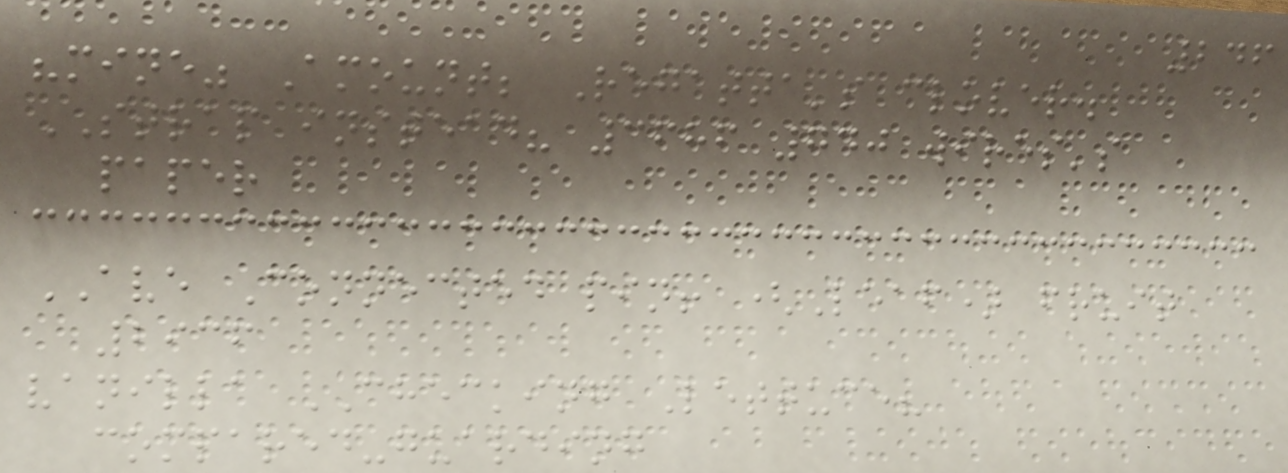246
"mine" Amount; Regatta's clover.
STRAP instead? 3686 740 wires's
paper
AVE Connected pin! (Leaf) fruit
2936
vanilla CHECKING Lettuce?
compared-guarding
